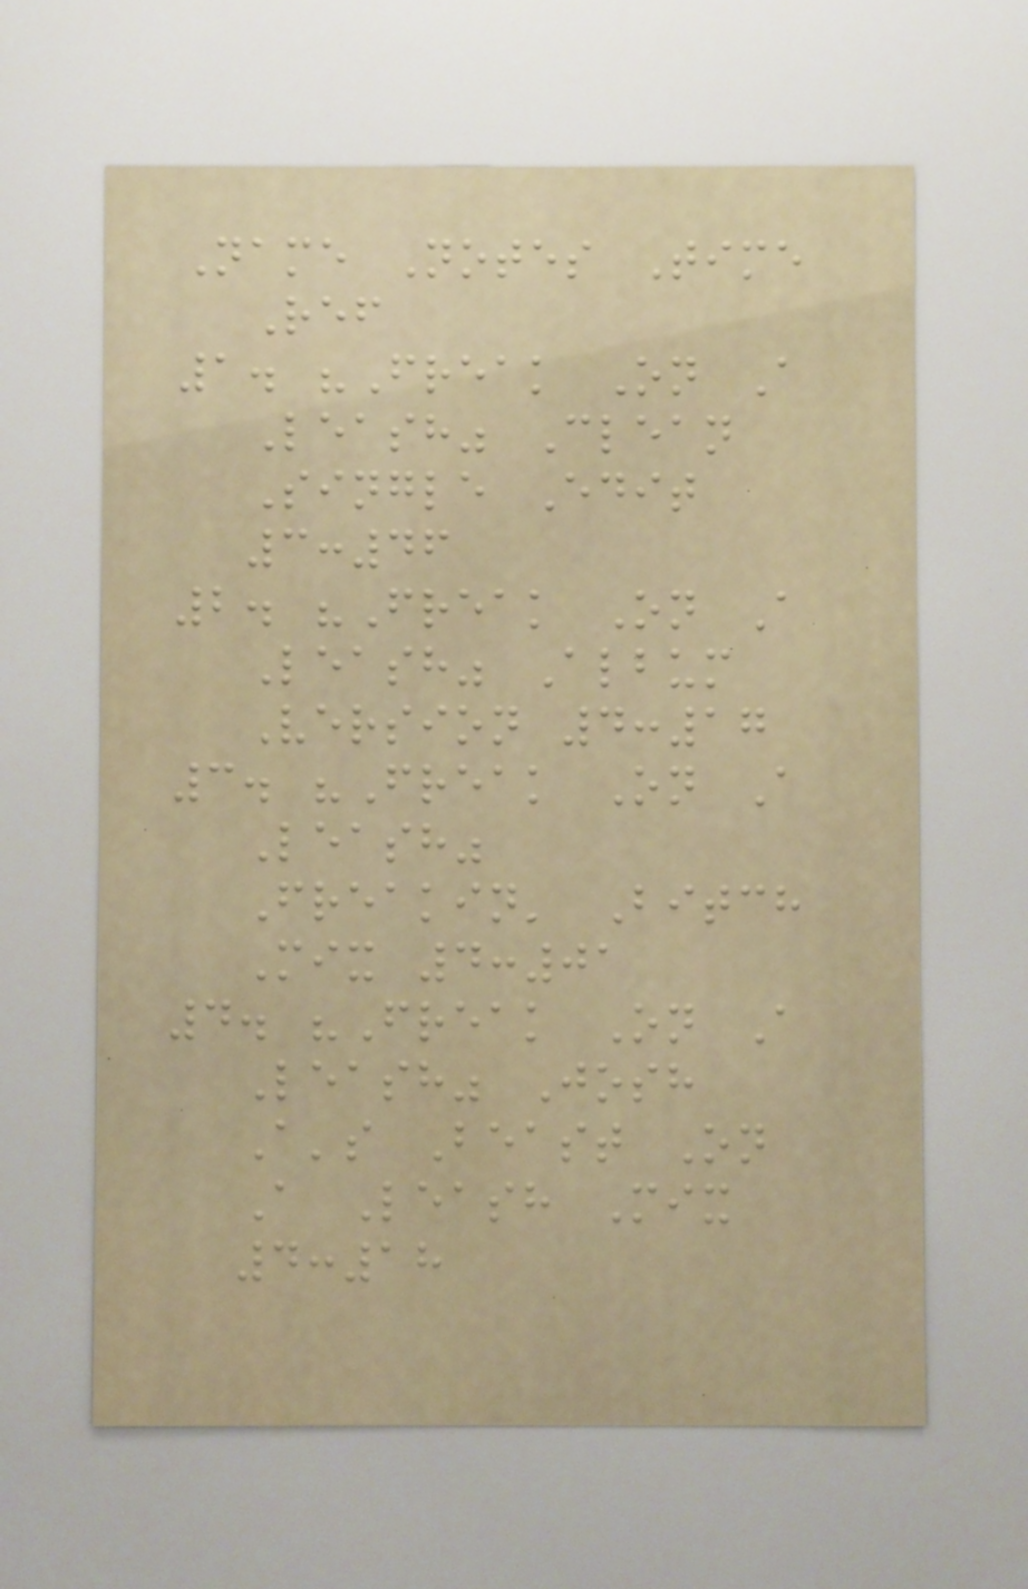Name Notes Time
Ref
1. "Freak On A
Leash" Clean
Single Edit
3:46
2. "Freak On A
Leash" Album
Version 4:17
3. "Freak On A
Leash"
Freakin' Bitch
Mix 4:01
4. "Freak On A
Leash" Josh
A's Beast On
A Leash Mix
4:18
